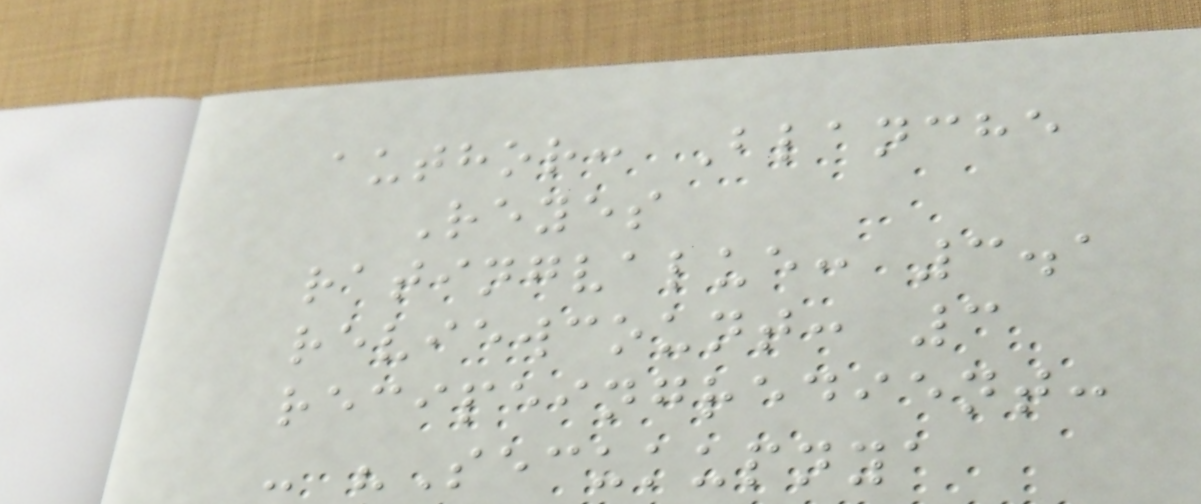author: Blanche
Reyes
ratingvalue: 3.1
reviewcount: 3
recipeingredient:
- "Secukupnya
